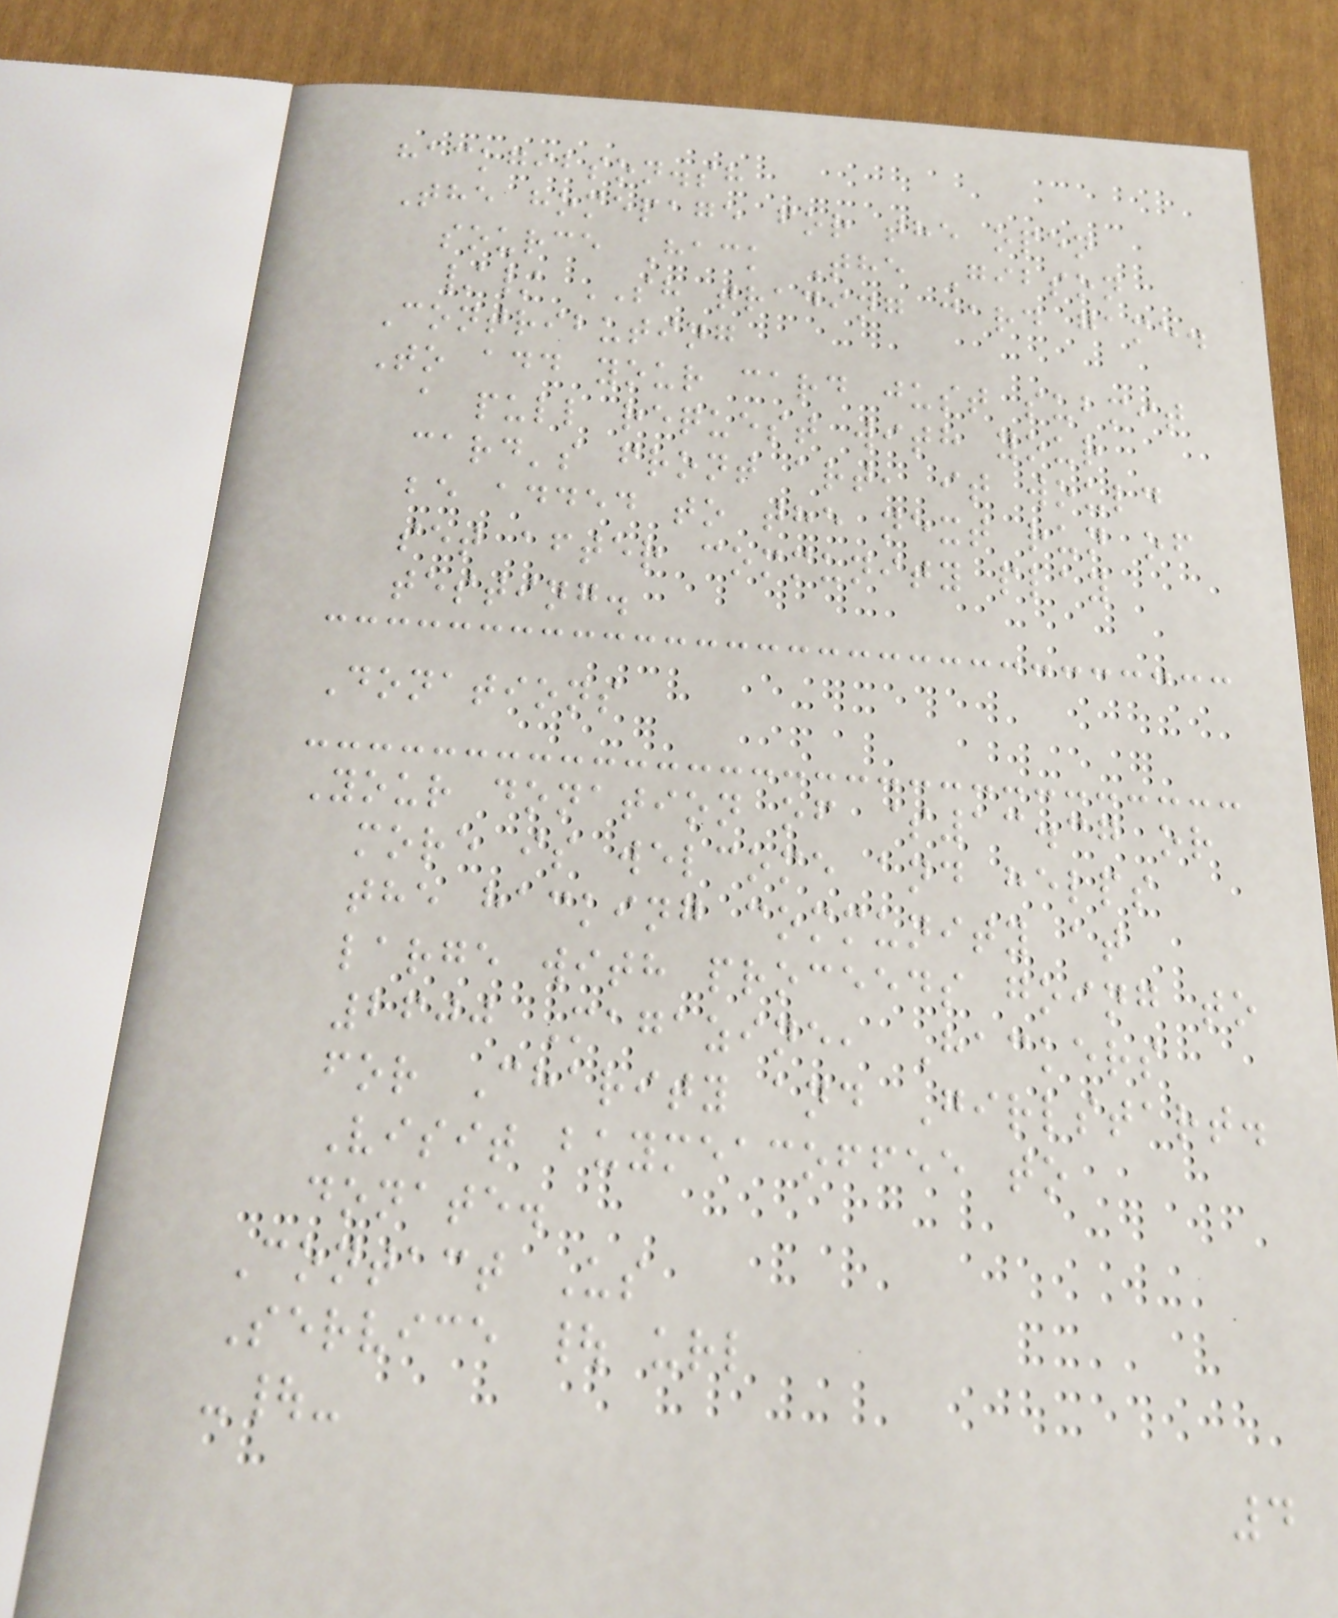hackgibson.sh
The homepage for the open
source Hack The Gibson
// SH trading card game.
Contributing
To add your card just submit
a pull request with your
card's front art, it would
be added to the next run of
set after community play
testing.
Donations
Your donation of $13.37 or
more is welcome and helps
the hacking community at
large with proceeds going to
2600 Magazine, Hackers
for Charity and Girlstart.
Visit buymeacoffee to
donate.
Contact Us
Service | url
-|-
4
